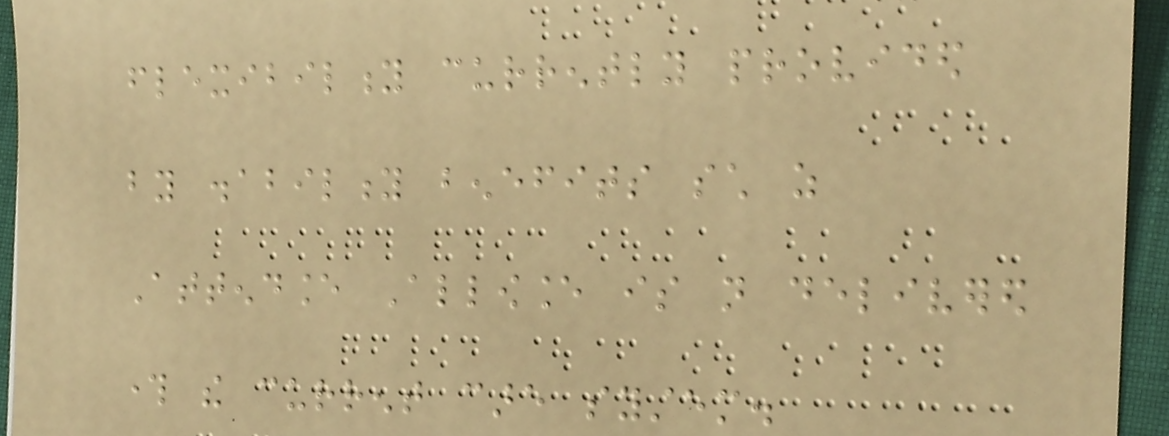flexibility currently provided
by disability benefits such as
Attendance Allowance is not delivered
through the current care system.
